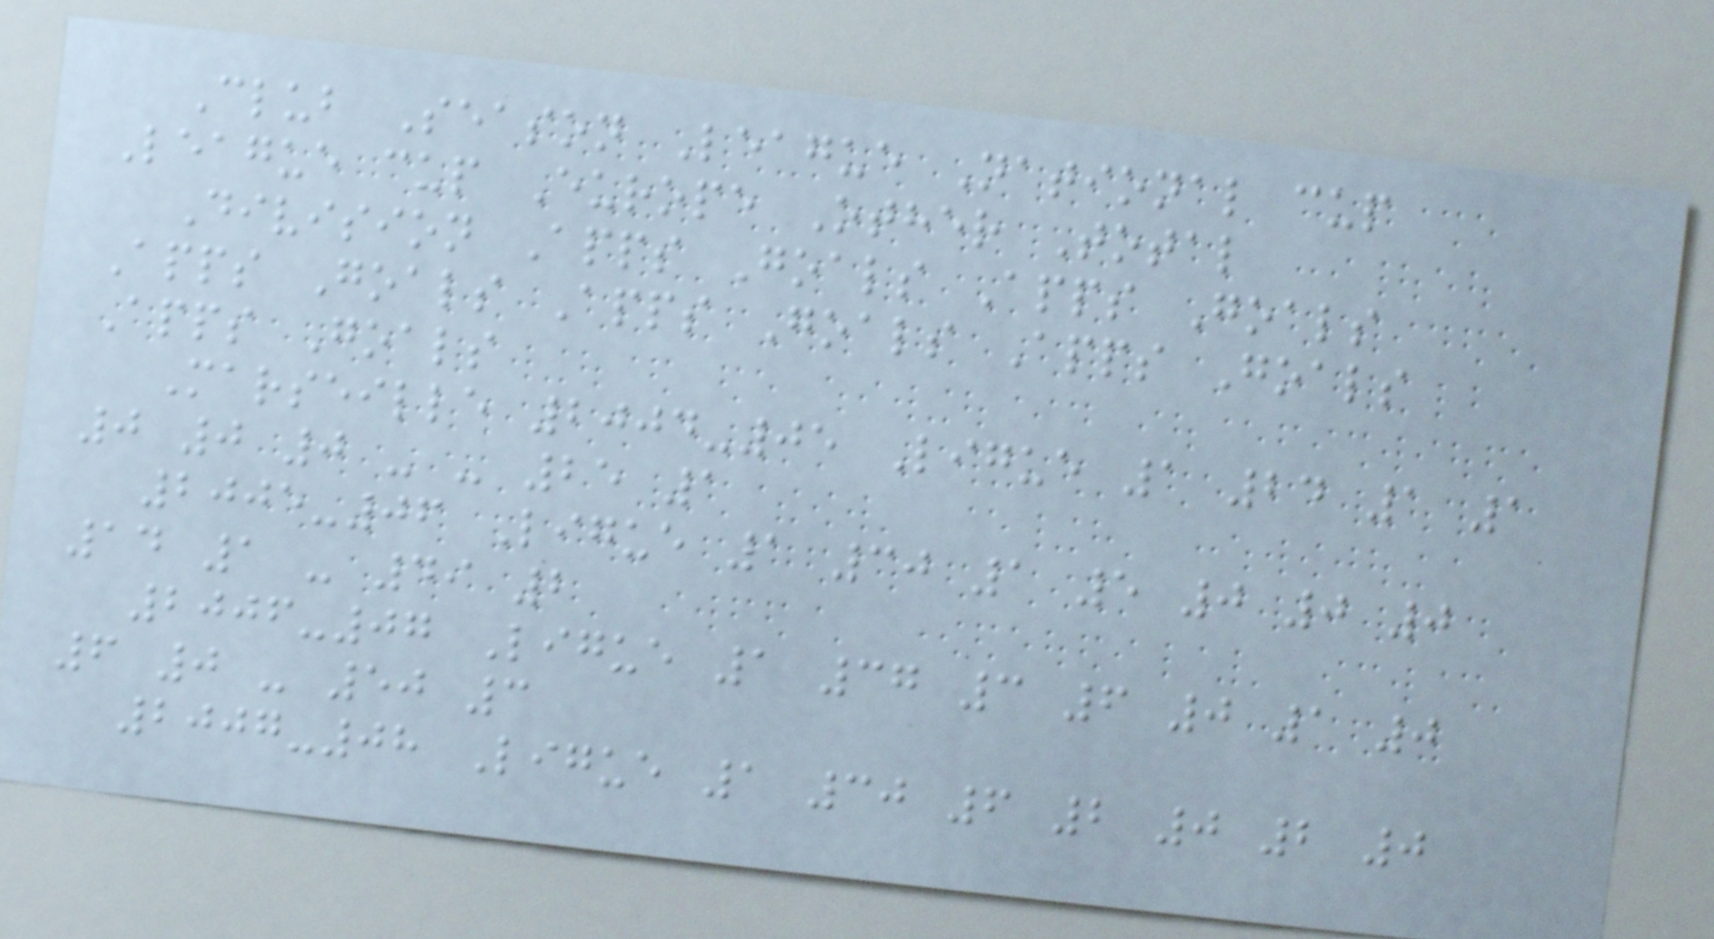Club Season League National cup
League cup Europe Other Total
Division Apps Goals Apps Goals
Apps Goals Apps Goals Apps Goals
Apps Goals
Marseille 2004-05 Ligue 1 24 1 1
0 0 0 - - 25 1
2005-06 Ligue 1 30 1 5 0 0 0
14 1 - 49 2
2006-07 Ligue 1 37 3 6 0 1 0
6 0 - 50 3
2007-08 Ligue 1 30 6 2 0 2 0
